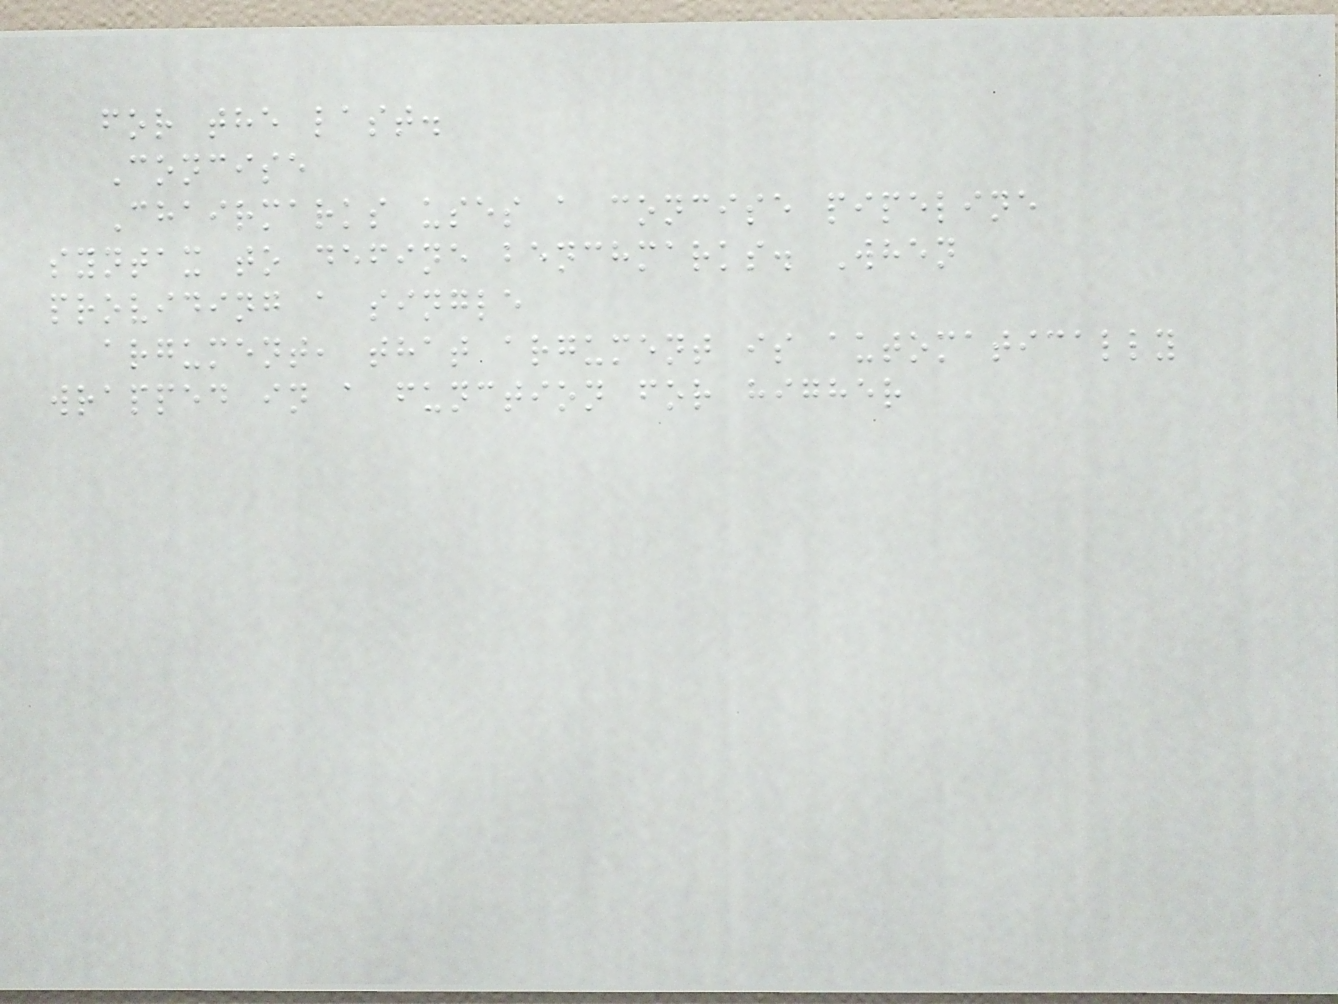for the last.
Concise
Chairmarks uses a concise pipeline
syntax to define benchmarks. When
providing a single
argument, that argument is automatically
wrapped in a function for higher
